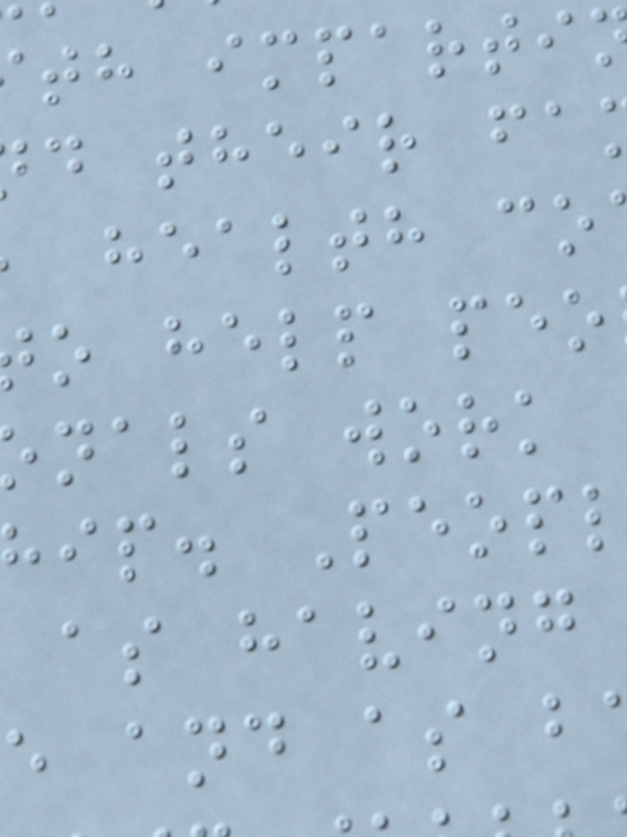th imparti
d their fa
health co
o help peo
nals work
ip. Peop
as having
e and as b
